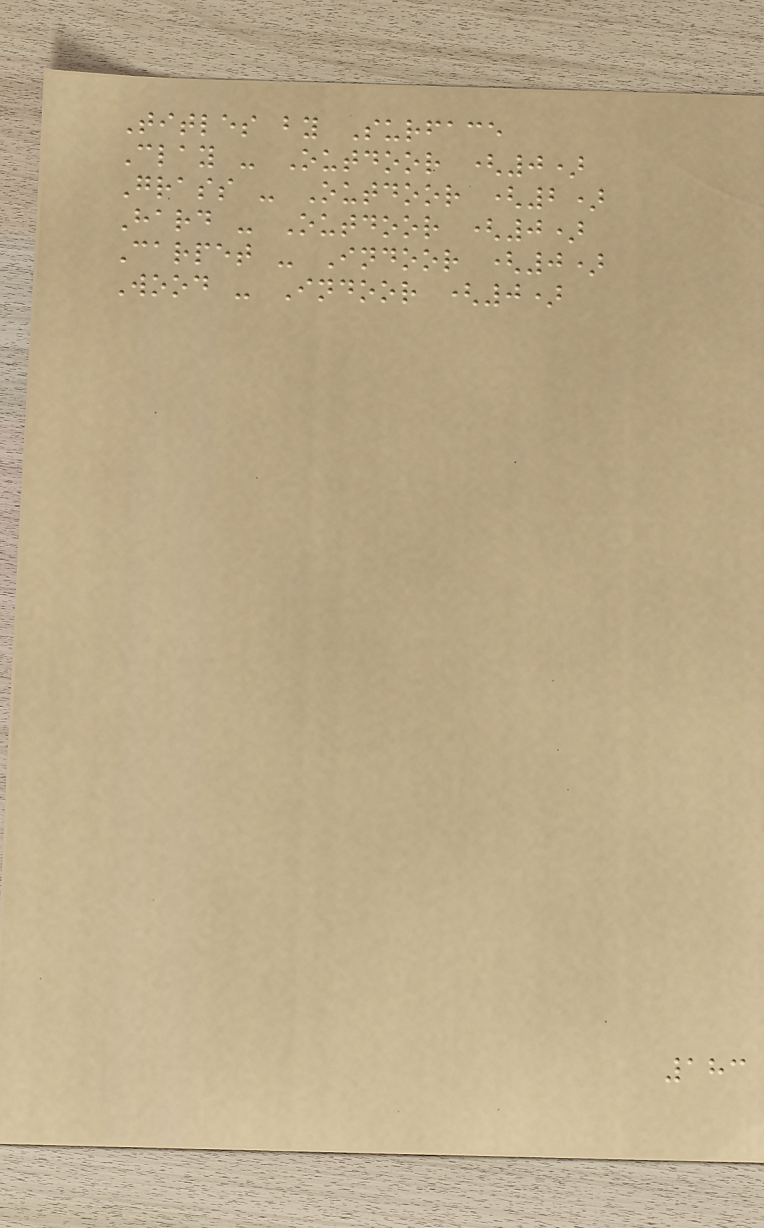Titles by Surface
Clay - Outdoor (0)
Grass - Outdoor (2)
Hard - Outdoor (0)
Carpet - Indoor (0)
Wood - Indoor (0)
183
